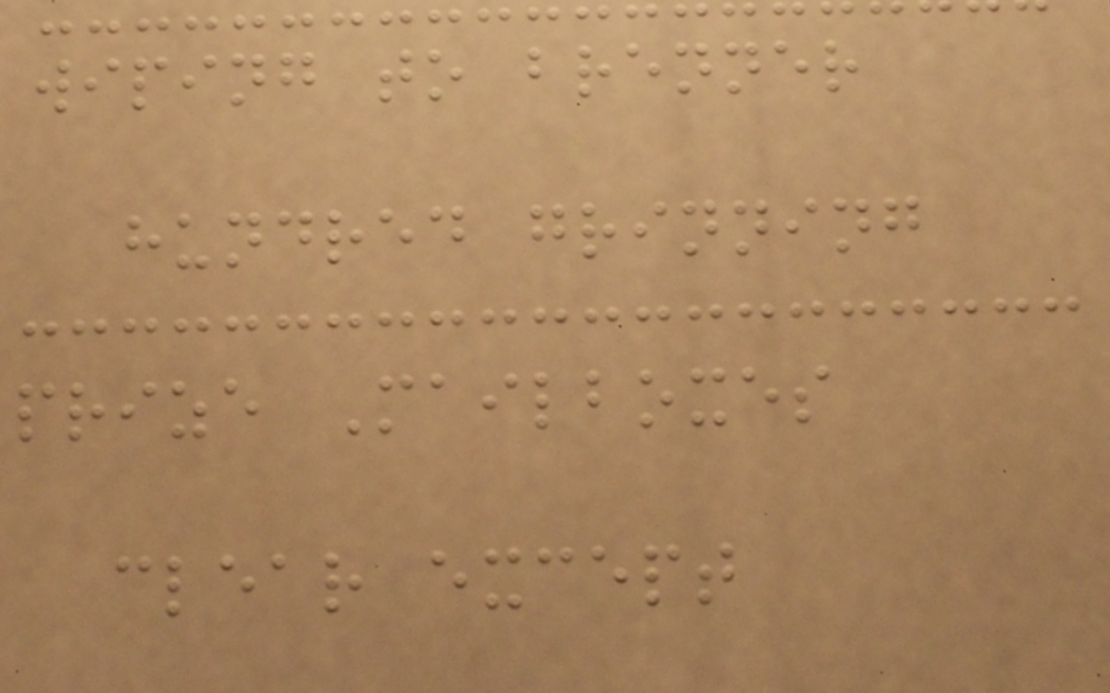wiping to brenner
hundred grinning
prize Mailboxes
clear except
